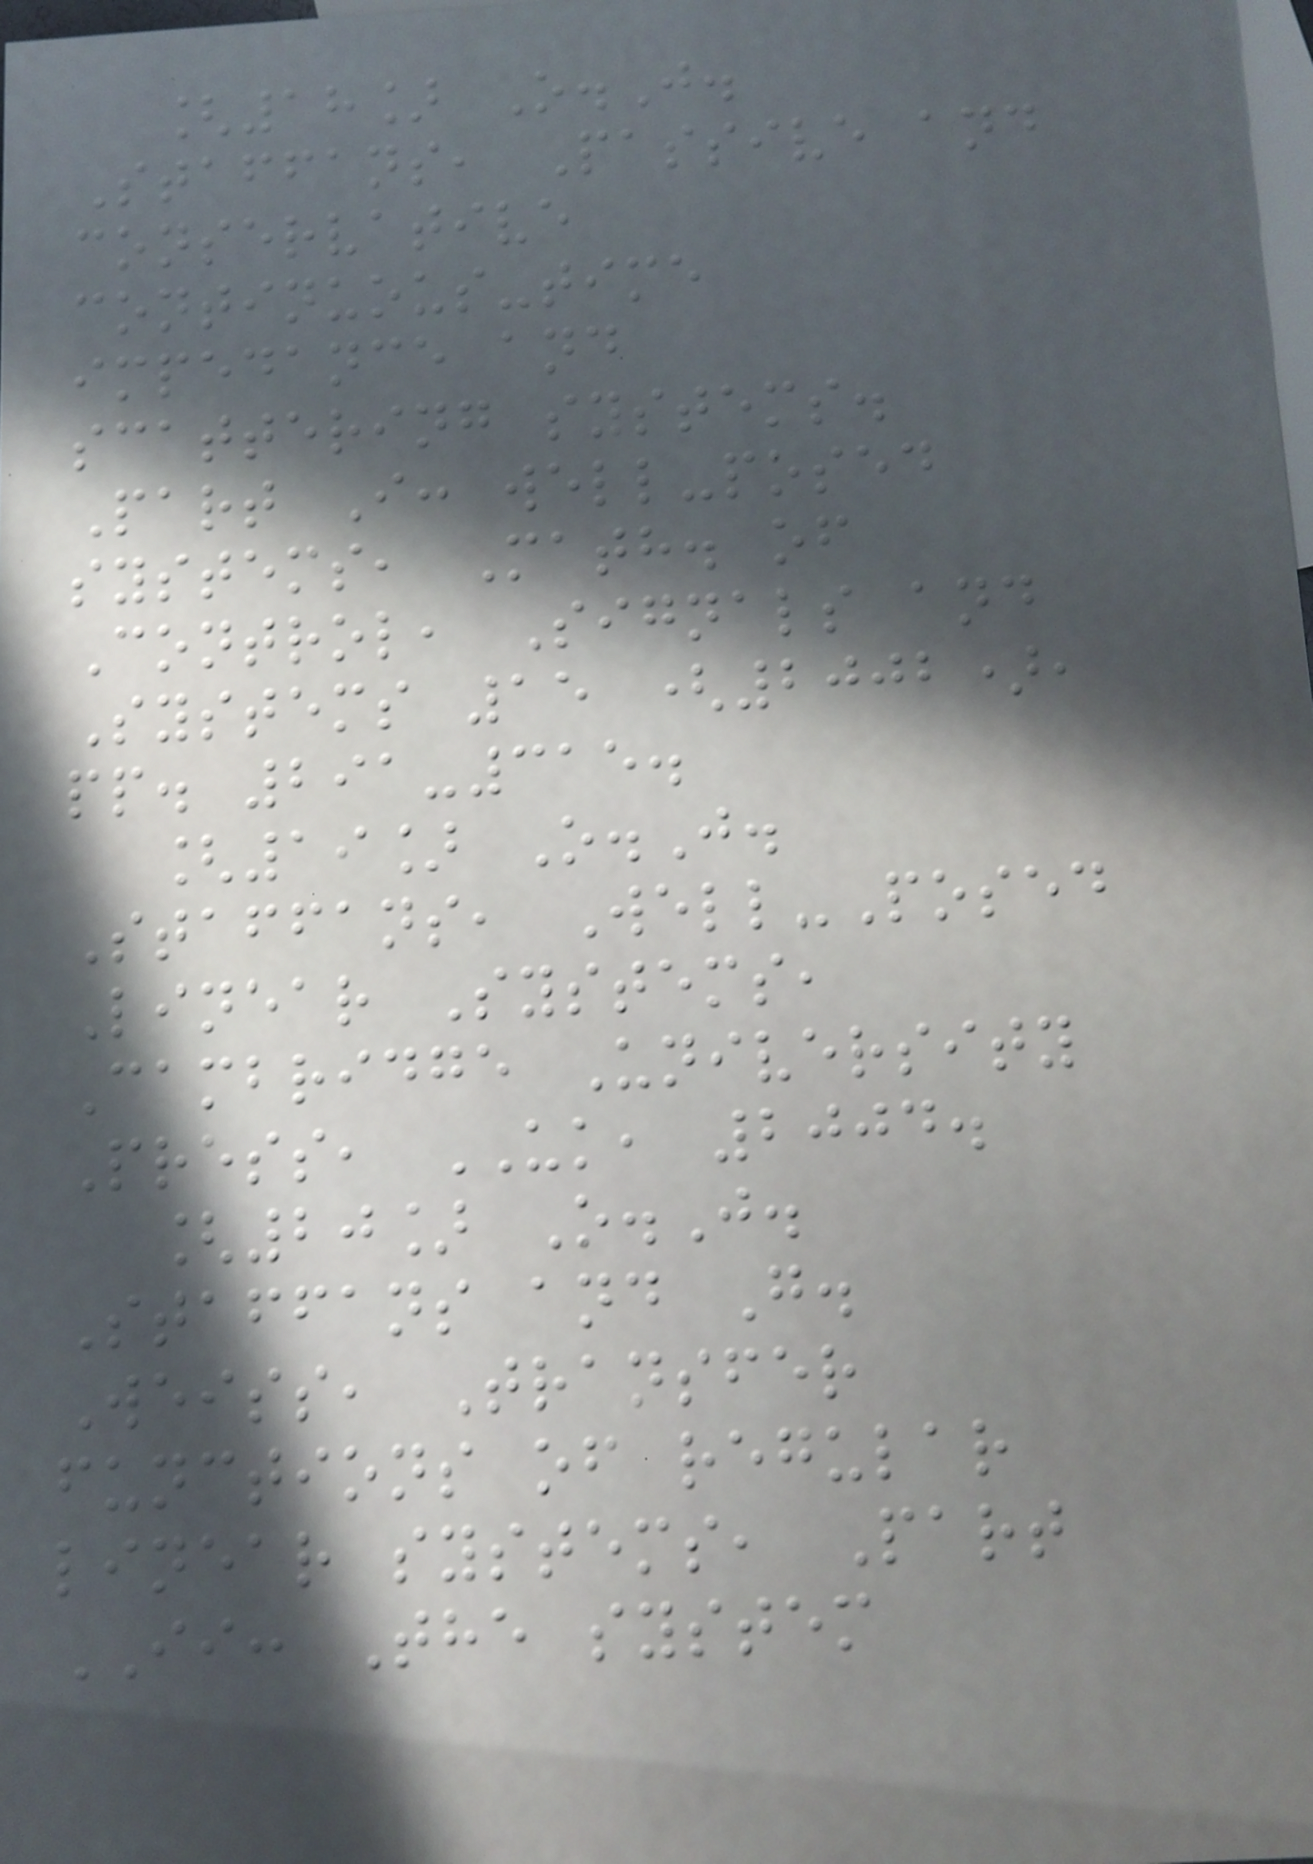[18] O.J.
Staffans, Passive and
conservative
continuous-time
impedance and
scattering systems.
Part I: well-posed
systems, Math. of
Control, Signals and
Systems 15 (2002),
pp. 291-315.
[19] O.J.
Staffans, Well-Posed
Linear Systems,
Cambridge University
Press, UK, 2004.
[20] O.J.
Staffans and G.
Weiss, Transfer
functions of regular
linear systems, Part
II: The system
